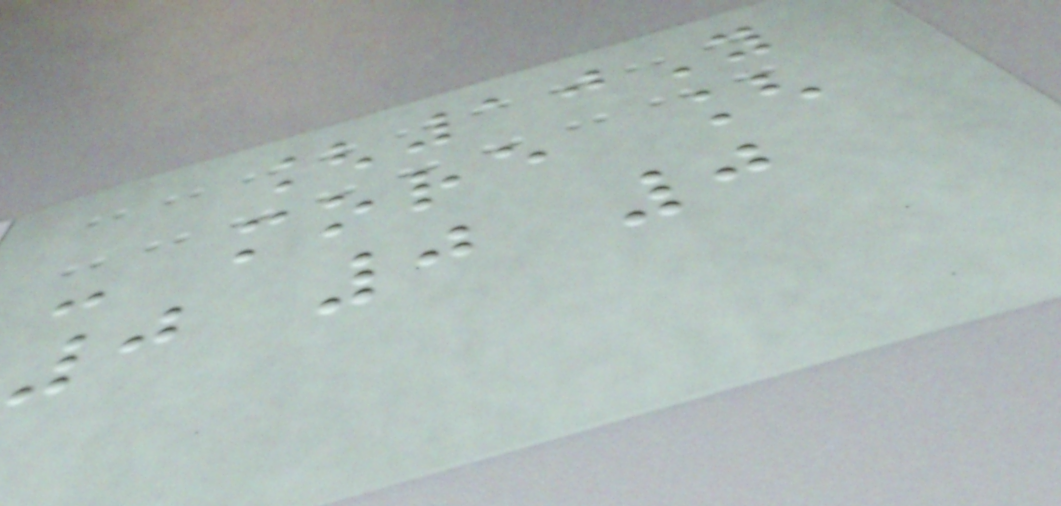[10Y
- more [
0 0 0
